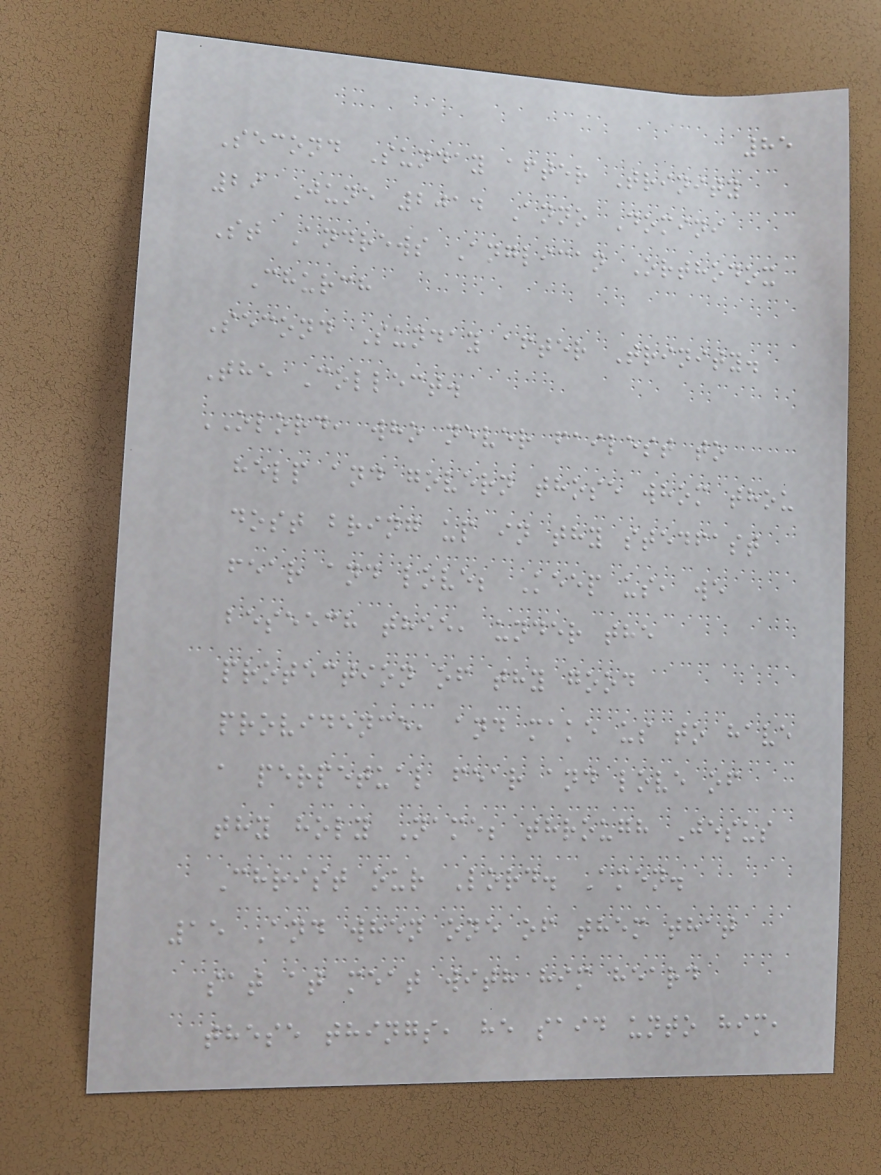85
Second Sunday after Trinity
29 June 2014 Anno Domini
St Andrews Anglican Orthodox
Church
Second Sunday after Trinity.
The Collect.
OLORD, who never failest to
help and govern those whom thou
dost bring up in thy stedfast
fear and love; Keep us, we
beseech thee, under the
protection of thy good
providence, and make us to have
a perpetual fear and love of
thy holy Name; through Jesus
Christ our Lord. Amen.
15 And when one of them that
sat at meat with him heard
these things, he said unto him,
